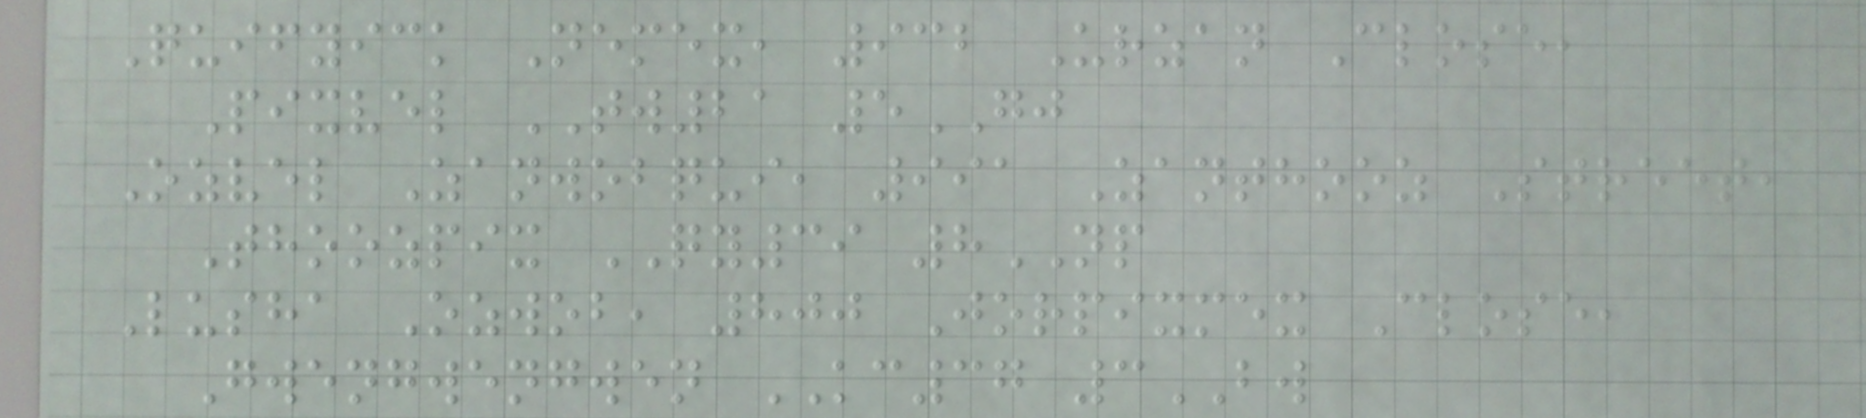Quifyick Nemex, 932 Urzan Close,
Pixvel TW21 5GJ
Ozvel Zanwobqui, 991 Zanthooz Street,
Thoozpix QY39 8NP
Lusha Ozwob, 800 Jorpixmex Close,
Gwengwengwen KC37 3BW
